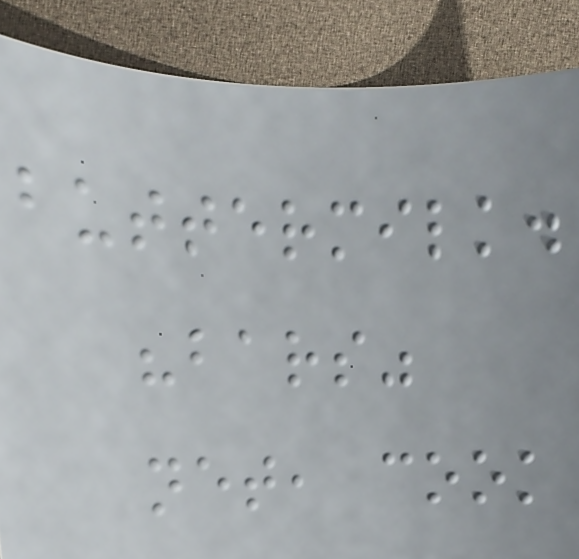buttermilk.
"bars"
net, cook
